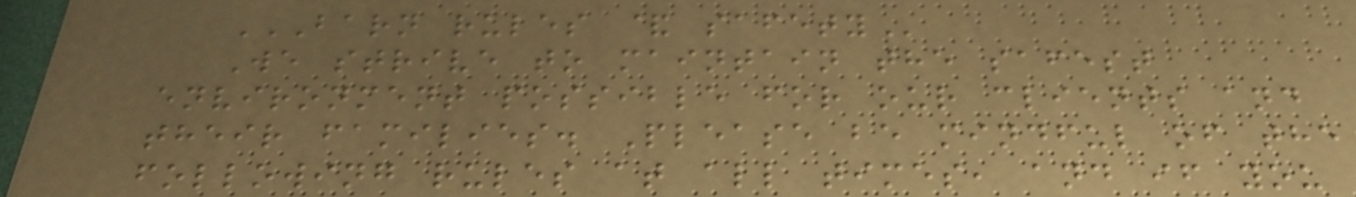BARN RULES & SAFETY
We strive to maintain the safest
environment possible for our clients and
their families. Please be mindful of the
following rules at all times, and if you
